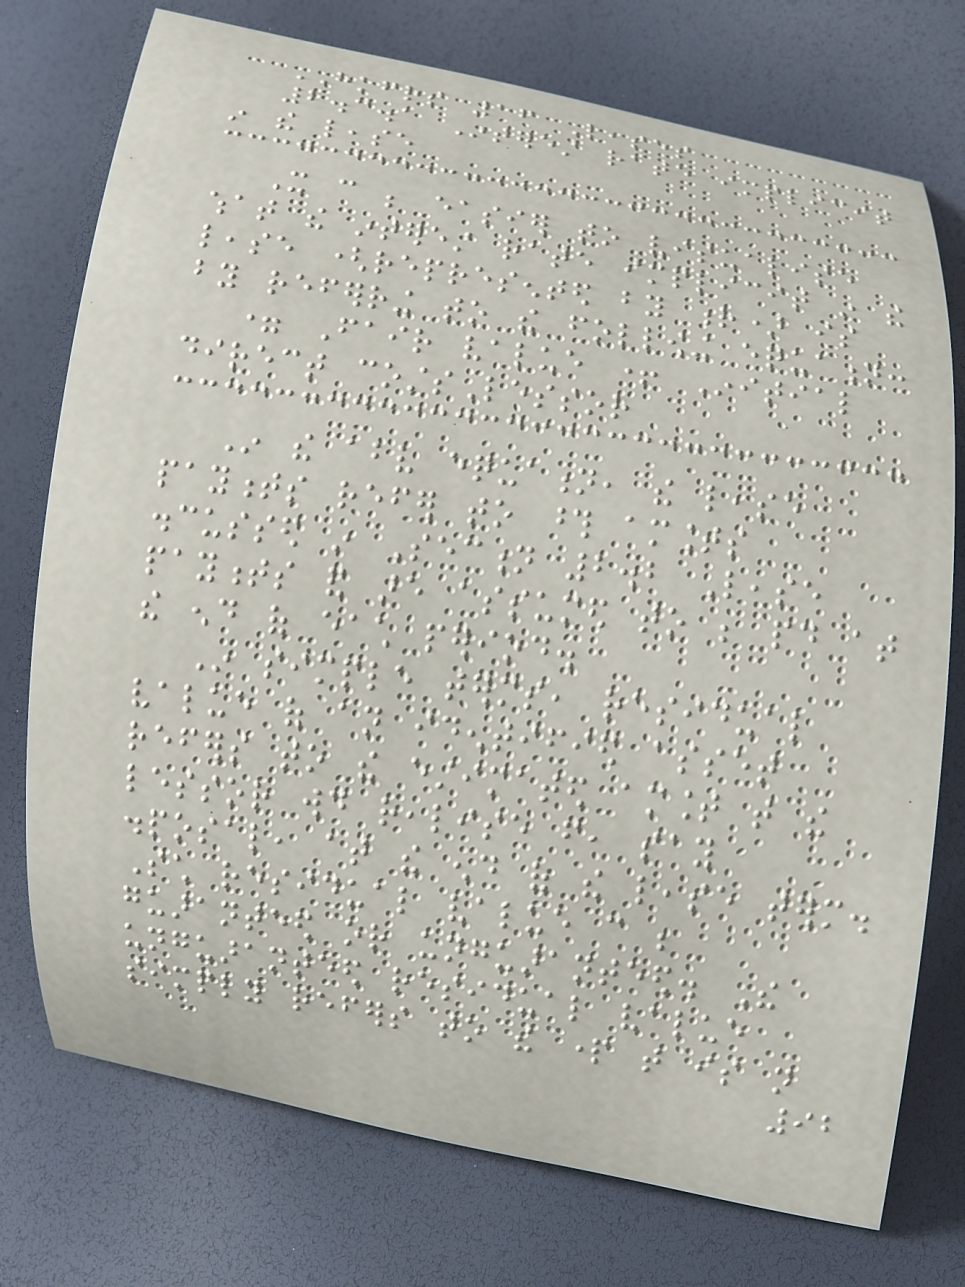HKFRS 16 Leases
2.3.1 Interest rate implicit
in the lease
It can be easier to visualise
what the interest rate implicit in the
lease (represented by r) is
by referring to the following equation:
= Fair value + Initial
direct costsLessor
In the above equation, the lease
payments refer to those amounts
discussed in Section 2.2 Lease
payments and are assumed to be paid at
the end of each period.
In simple terms, residual
value of an identified asset
refers to the estimated amount that the
lessor would realise from, say
disposal, at the end of the lease term.
Such residual value can be
guaranteed or unguaranteed. The
unguaranteed residual value
simply refers to the part that is not
92
